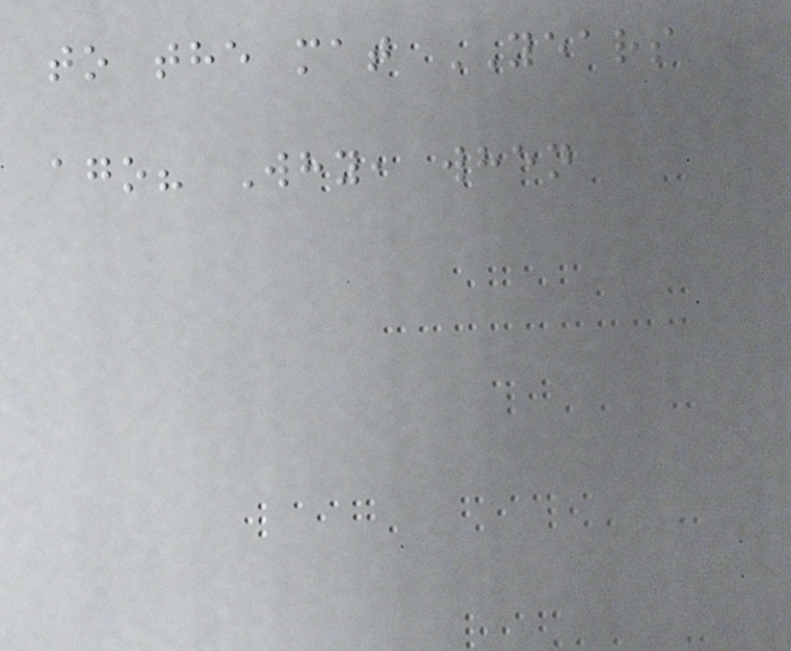to the mat YEARS
ago? Why, when
